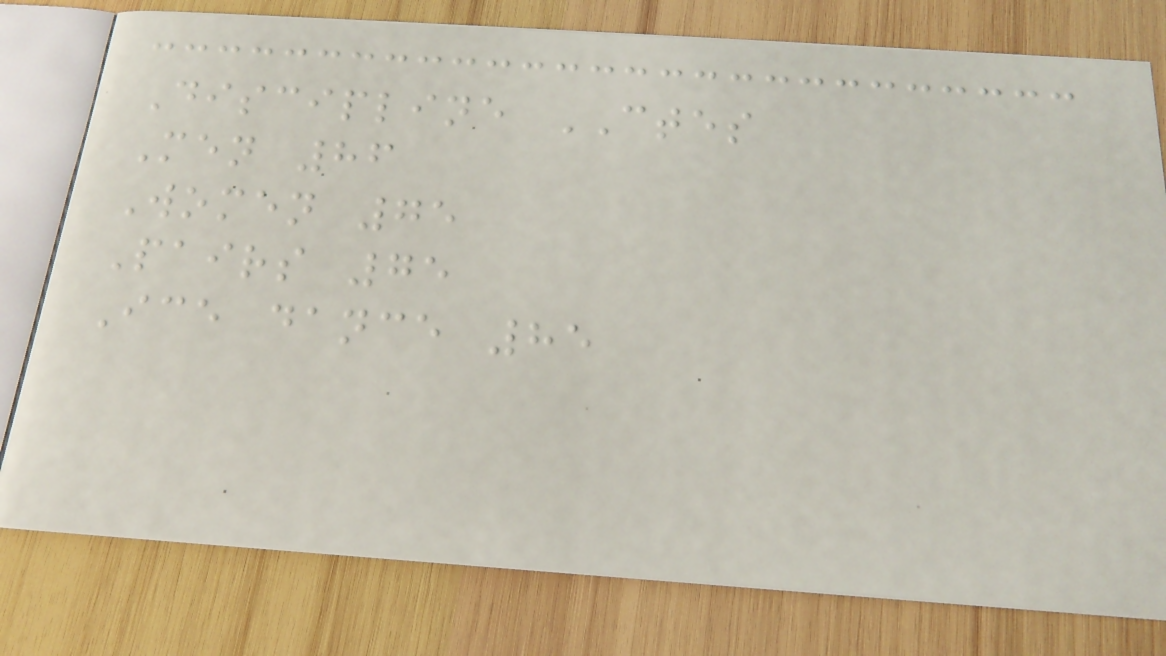Discipline CTES
Men 86
Women 75
Pairs 75
Ice dance 85
